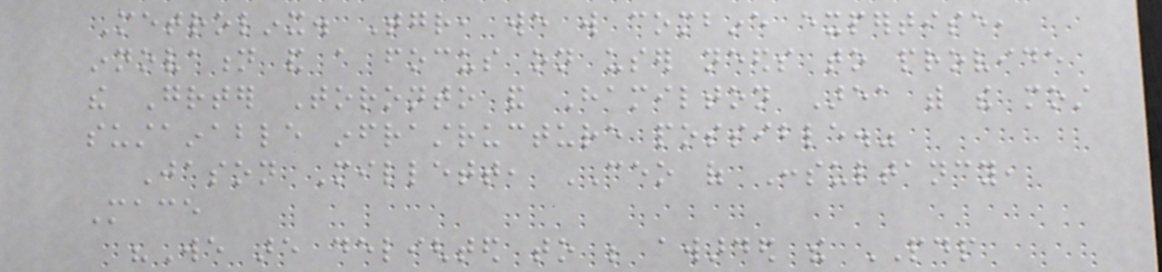Metrolinx. Together, we will combine expertise,
innovation and a focus on user needs to provide
the Greater Toronto and Hamilton Area with the most
sustainable infrastructure possible."
Jason Millett, CEO of Consultancy,
Mace
"We are delighted to be awarded the PDP
